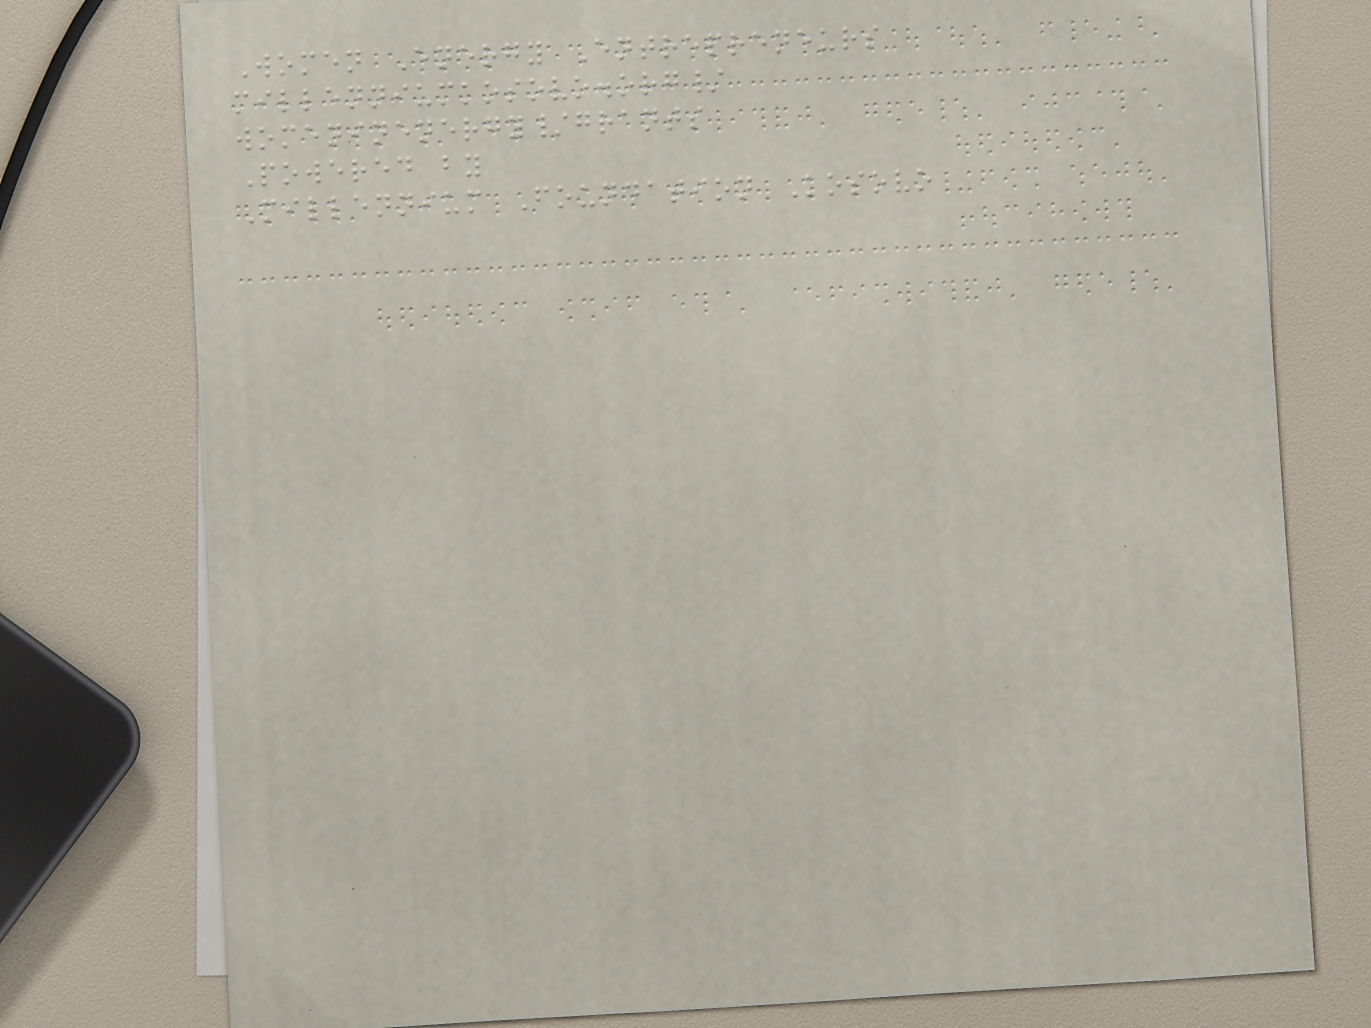Women Energy Entrepreneurs
millenniumkosovo.org/
womeninenergy/grants
Powered by
Millennium Foundation Kosovo
